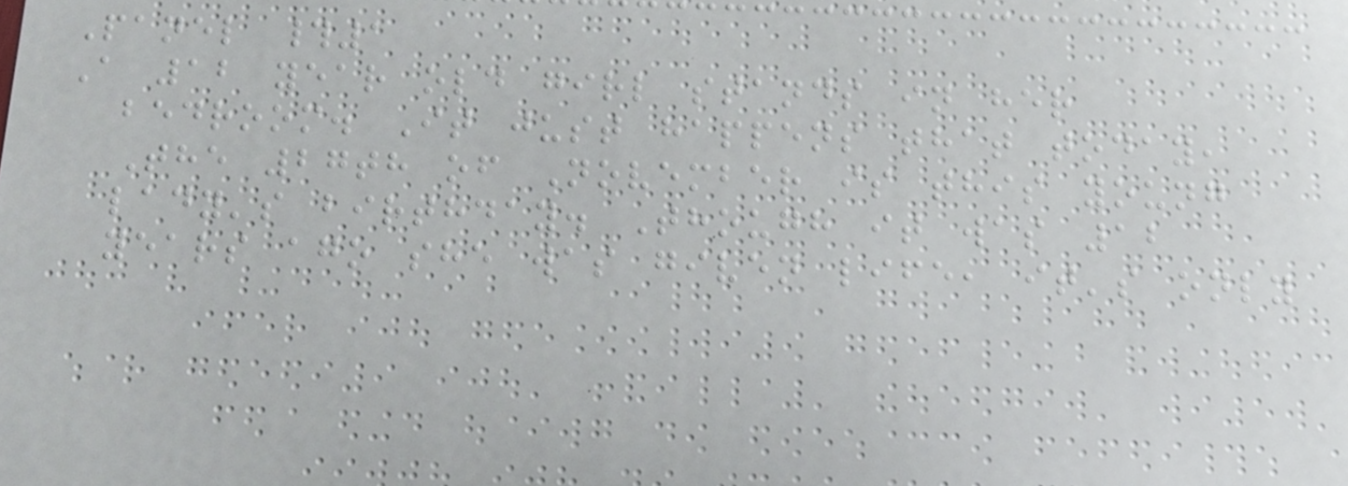Panel #1
A 12 year old girl stands in her
bedroom. It just happens that today,
The 27th of November is this young
lady's birthday. Though it was 12
years ago she was given life, it's only
